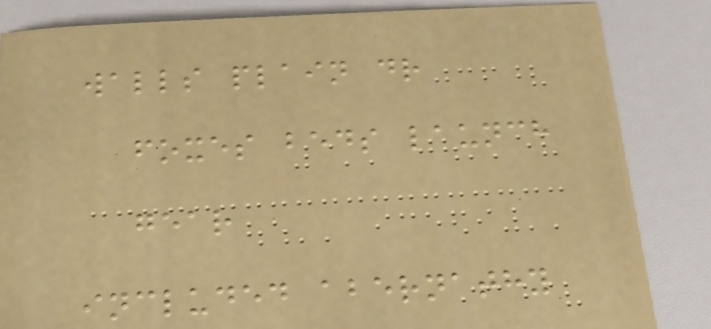walls plain dr
foxes beds launch
gear
included abernathy
